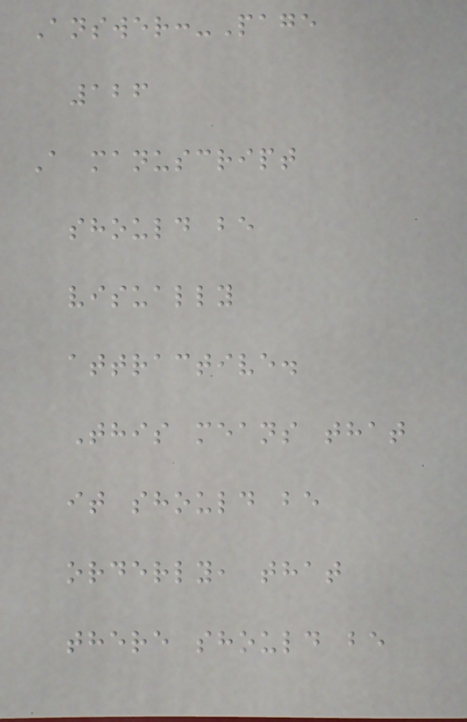Answer:-Page
126
A manuscript
should be
visually
attractive.
This means that
it should be
orderly, that
there should be
